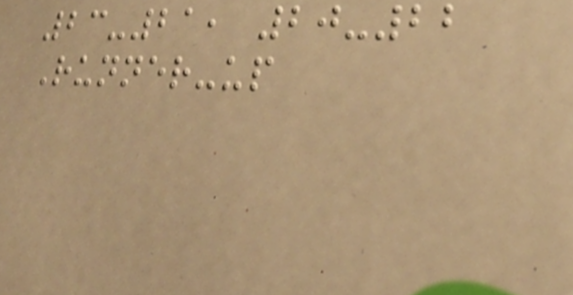23-21, 20-22
Runner-up
